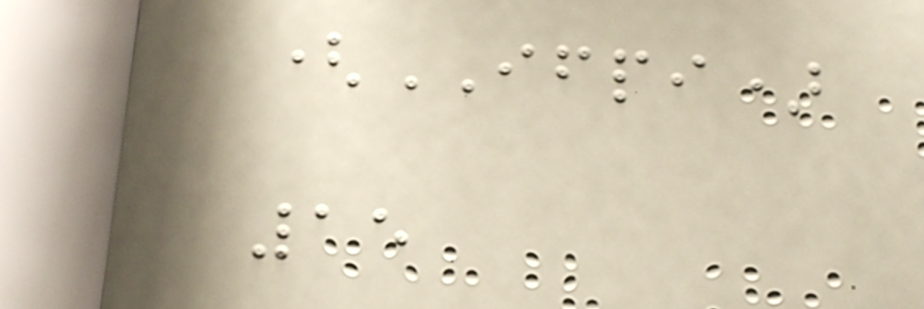(IFPI)
15
